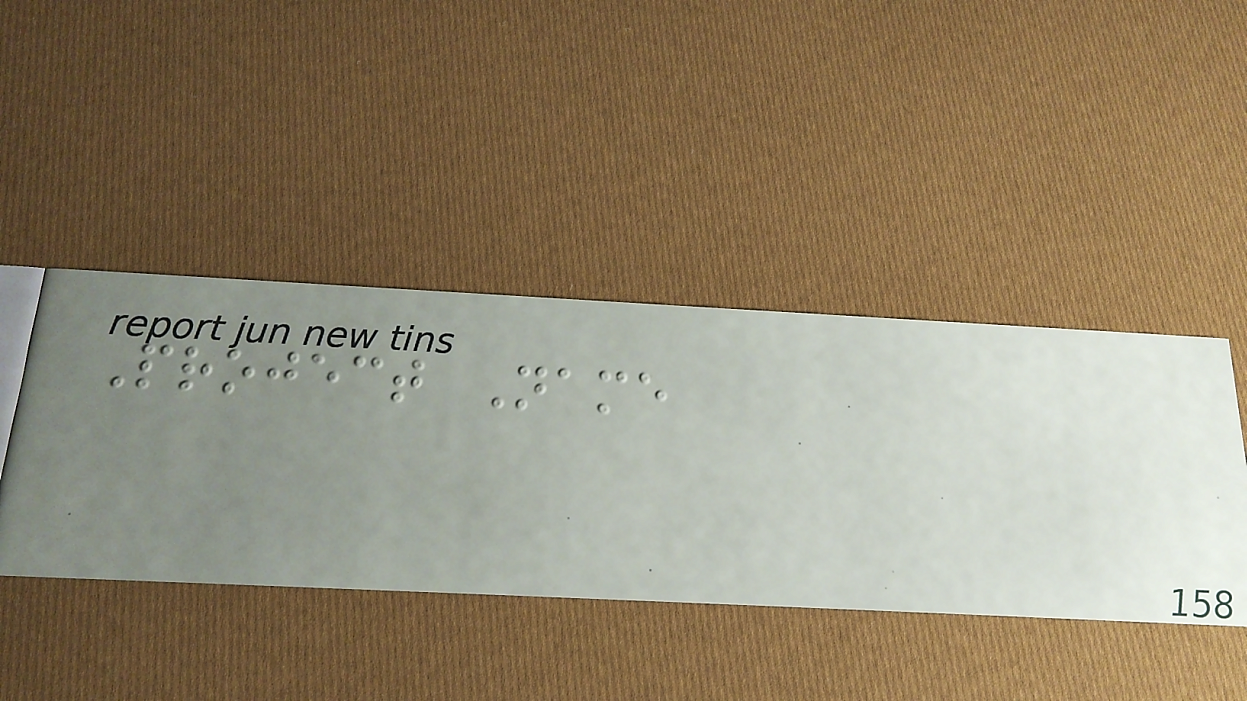Project Name
